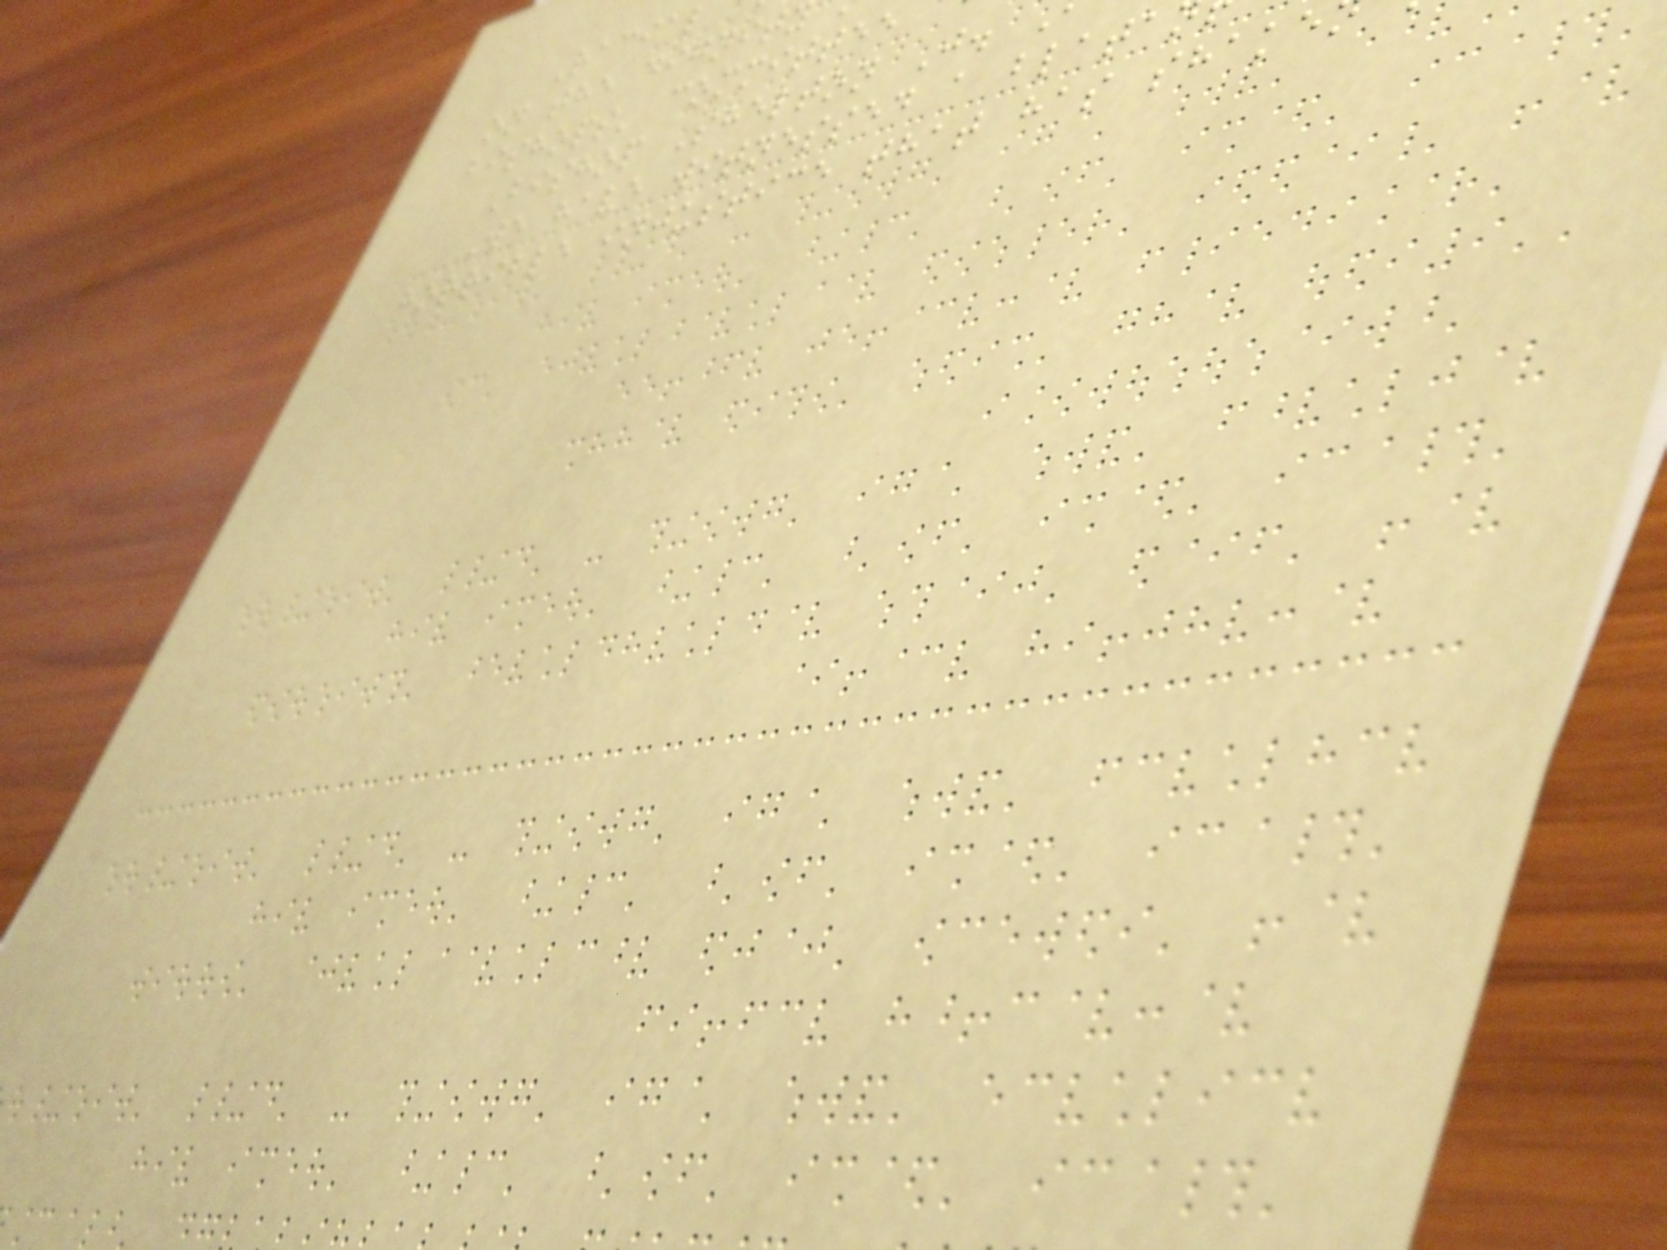on the dignity
bishops' committee
Bishop Shelton J.
We have witnessed a blata
horrible injustice that has shake
